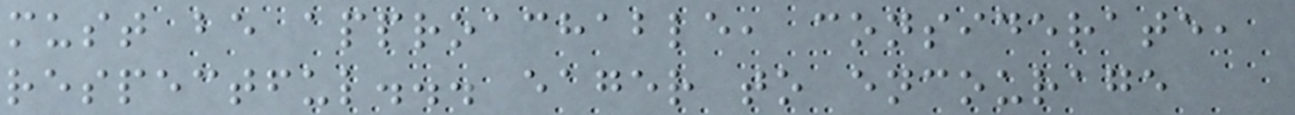must be approachable, considerate,
respectful... eager to encourage
